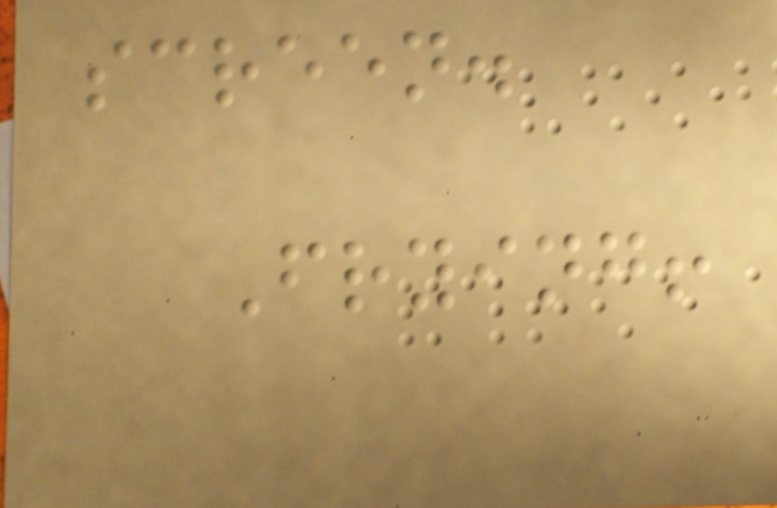screen.
Frying!
